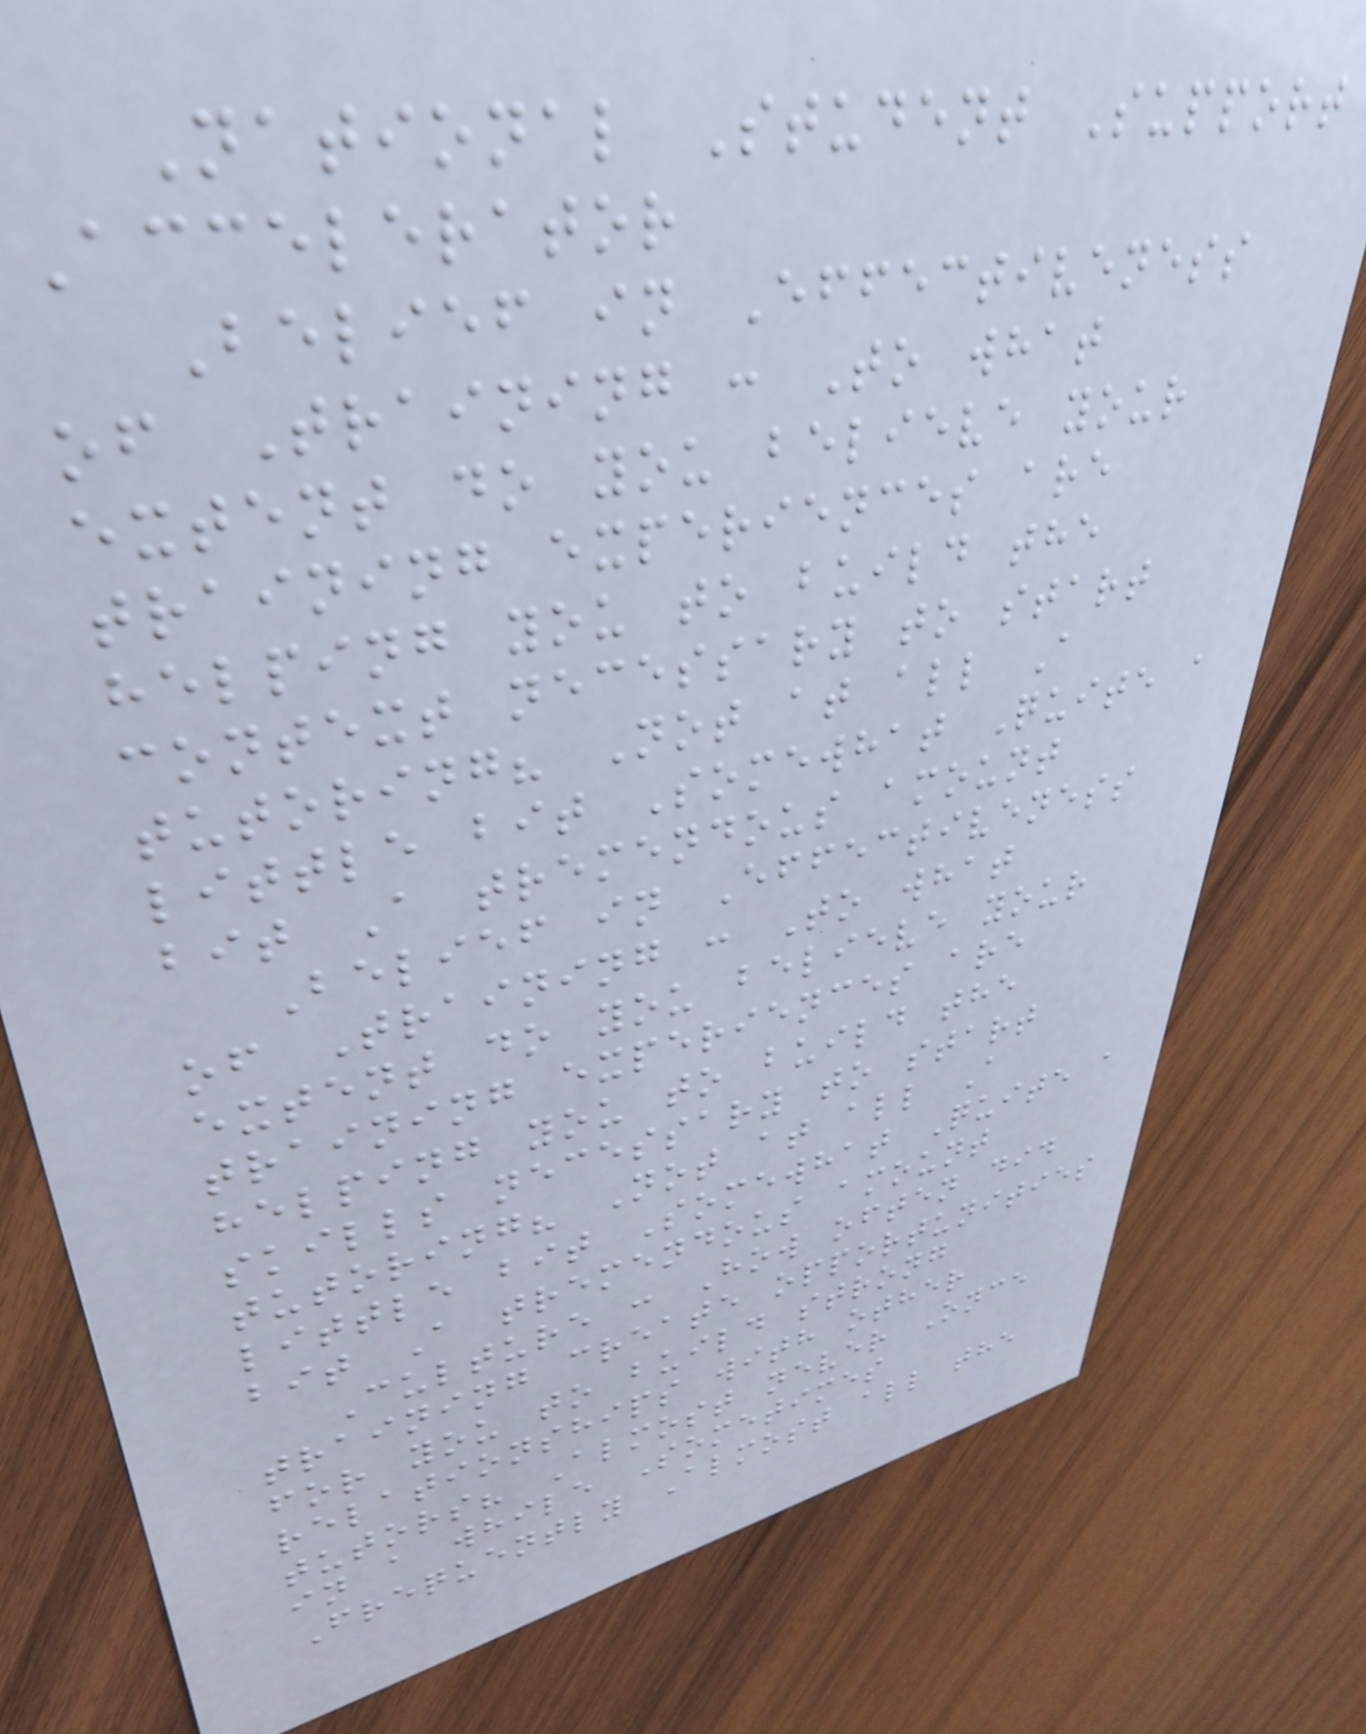National Student Support
Accelerator
Belief in Effectiveness
of Training : To what
extent do you believe your
training experiences are
helping you to build the
context necessary to start
tutoring? Not at all A
little bit Somewhat Quite a
bit A tremendous amount
Belief in Effectiveness
of Training : To what
extent do you believe your
training experiences are
helping you to build the
skills necessary to start
tutoring? Not at all A
little bit Somewhat Quite a
bit A tremendous amount
Culture : How often did
training create opportunities
for you to build strong
relationships with other
tutors? Almost never Once
in a while Sometimes
Frequently Almost all the
